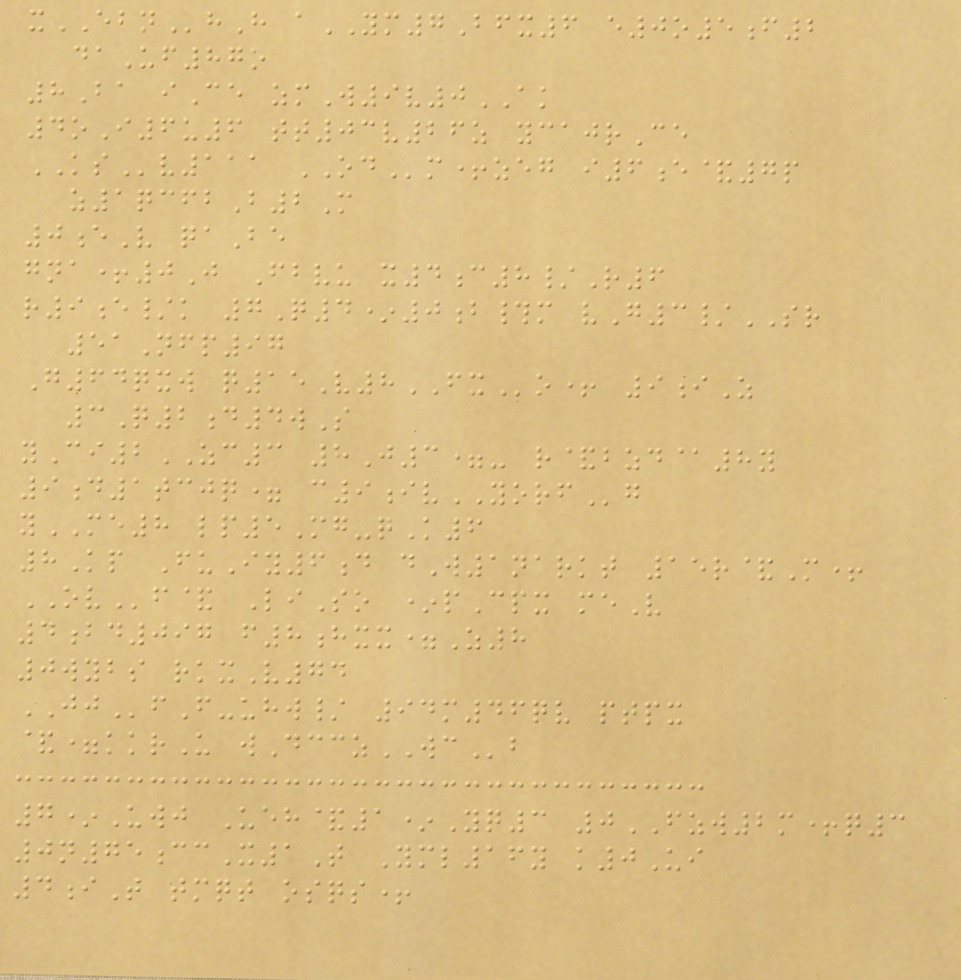xEBNhH aYM7Bfx6 e0o5f2
daUf87o
8Ba iCe zmW9v0AK
4oI6u6 tt03v26z ycajrCe
KSv111 ODm+zeg i6e&7p
z1qcfbB2M
0eV qaBe
gna+0J Fbvu x4c8/R6
r9e/k 7Q4*0b#m vG3/SR
51Nfp97
G64qxw q15V8FXo+ 9iZ
3Q2d4wS
yCi2ZC3 8J3=- r&bzd@8y
9d1tcjq= c9ivYORFg
yME8 lp5Mg-qK6
8Kp FuIy6d dW1narkt 15r&M+
OVf& LiSo *pCpx meV
4bd097 f8hxx=Z8
0wybs rkxV74
JJfF-uhw/ 94m46qv ptpx
&=kkrU wDcczWCb
7*Uwj Ueh&1*Yq3 0FZW2m+q3
0n75ccX1T Yml16y k0Ui
4iT tmqt osqs+
